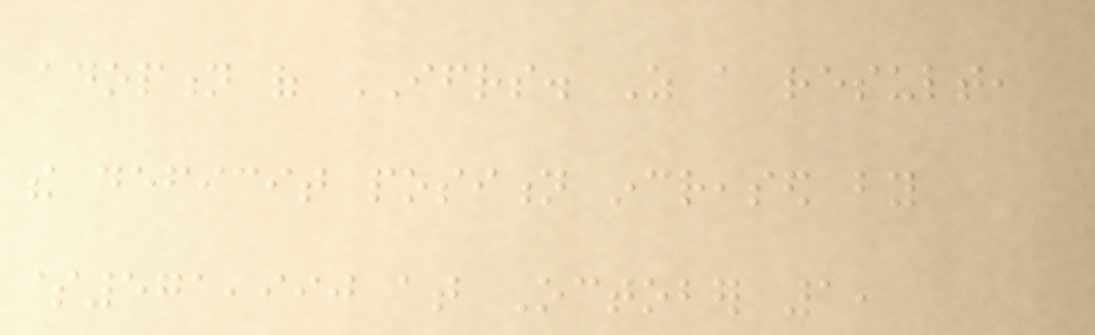adoption of IFRS. As a result,
the deficit position increased by
$571,990 at October 1,
